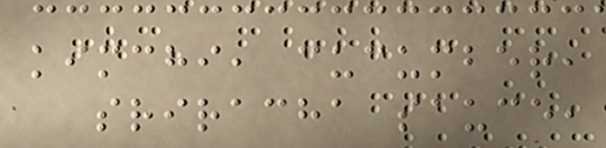kimchi, cucumber,
sriracha sauce,
